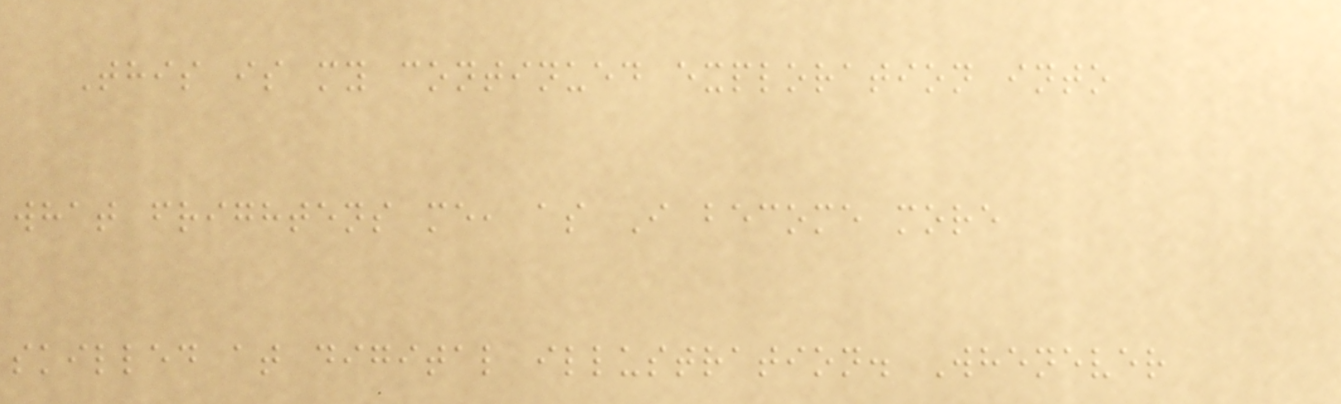This is my continued exploration into
what frightens me, as I become more
skilled at digital illustration. Whenever
